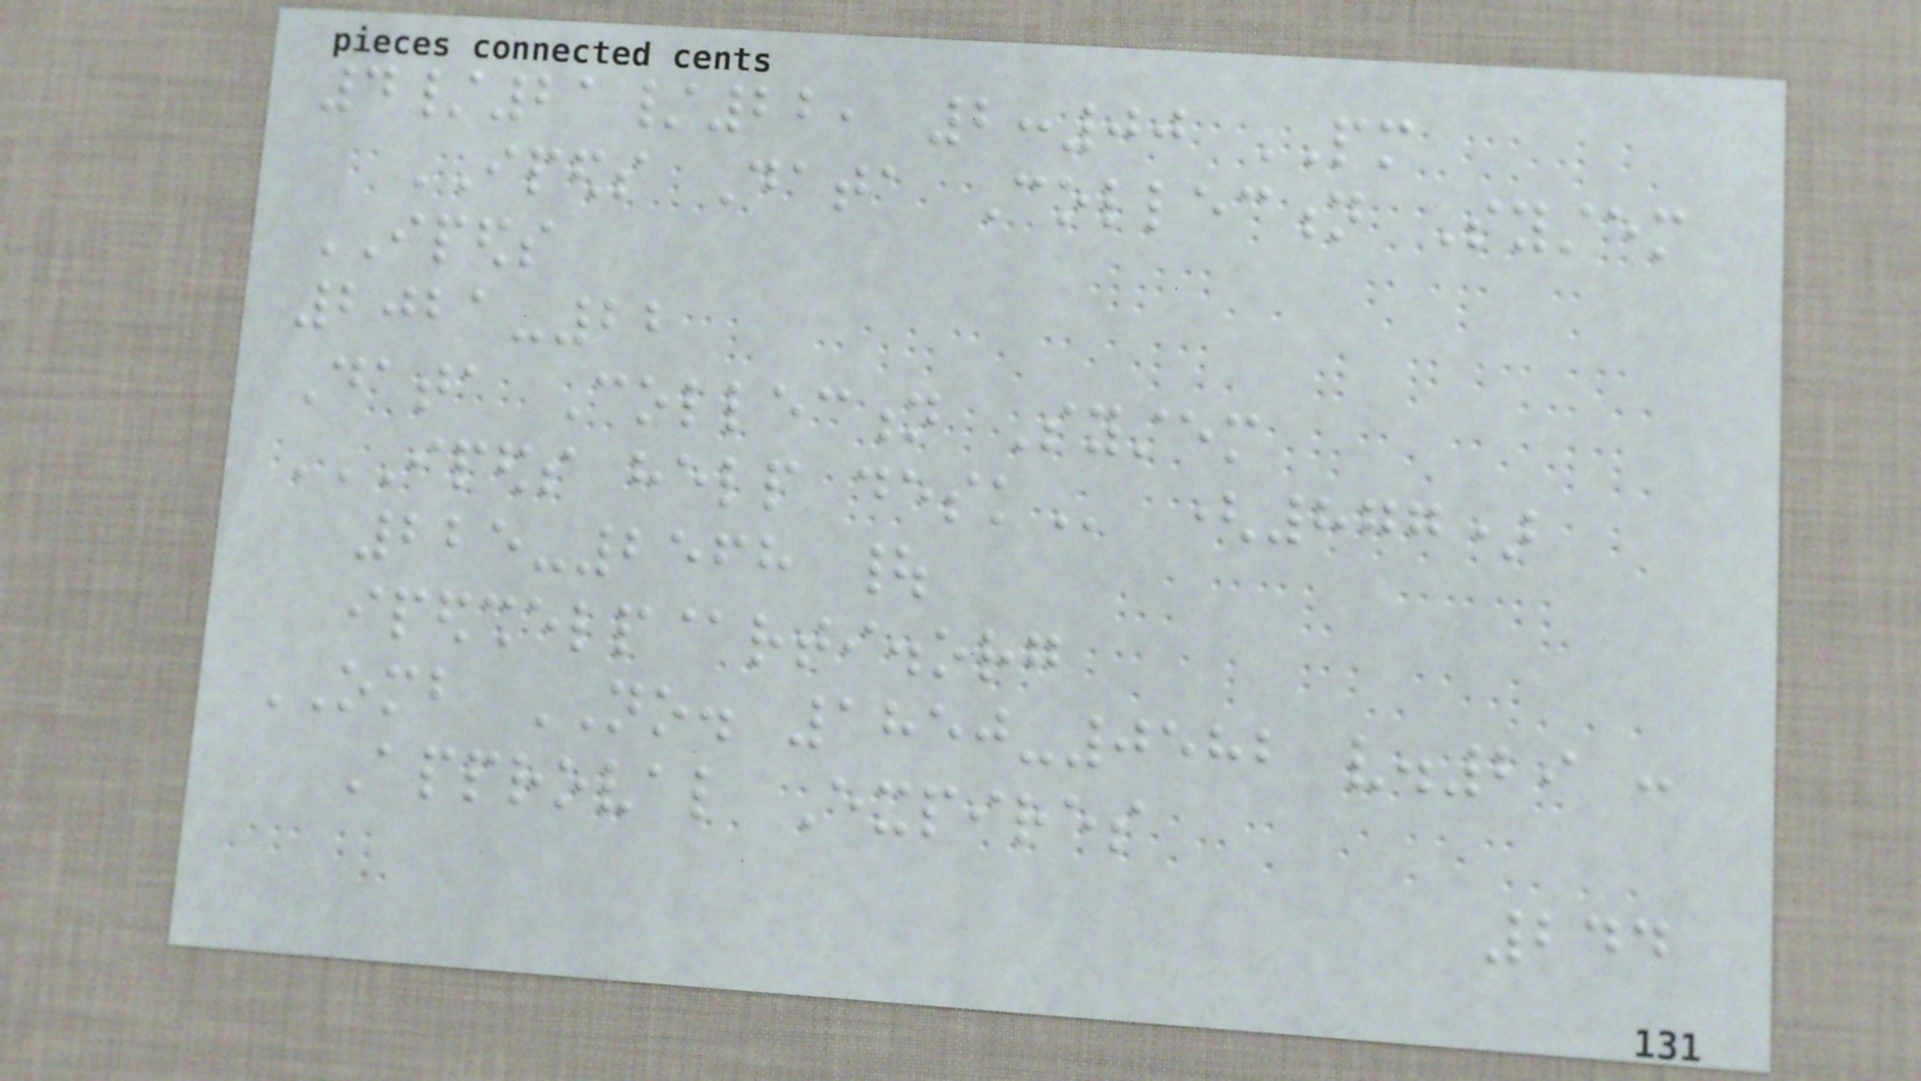4/21/22, 2:00 PM
IPEDS Data Collection System
IPEDS
2021-22
Data Collection System
IPEDS HELP DESK (877)
225-2568 |
ipedshelp@rti.org
OMB NO. 1850-0582 v.29 :
Approval Expires
244
